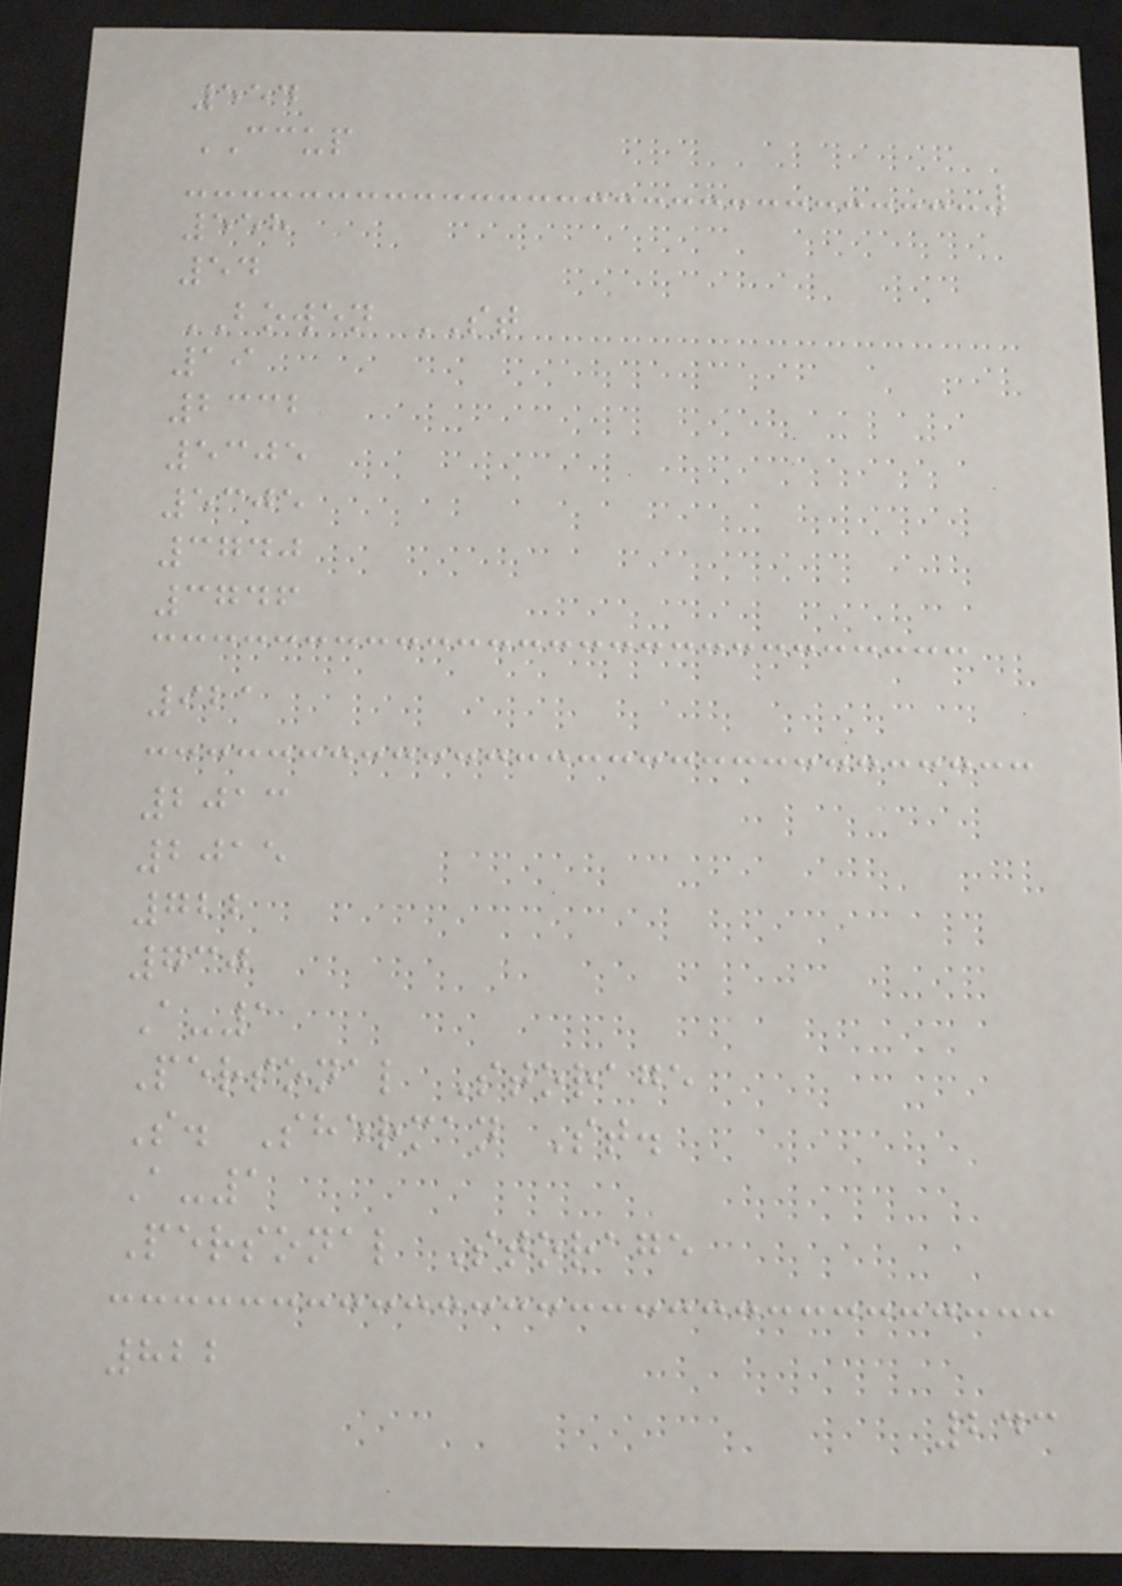554
CCUP
558
54
BOWEN ST
19
2332
5305
5305
3740
3746
921
2013
2015
722
730
A-1
Personal Storage
S. Sherman St.
A-1
Personal Storage
822
243
